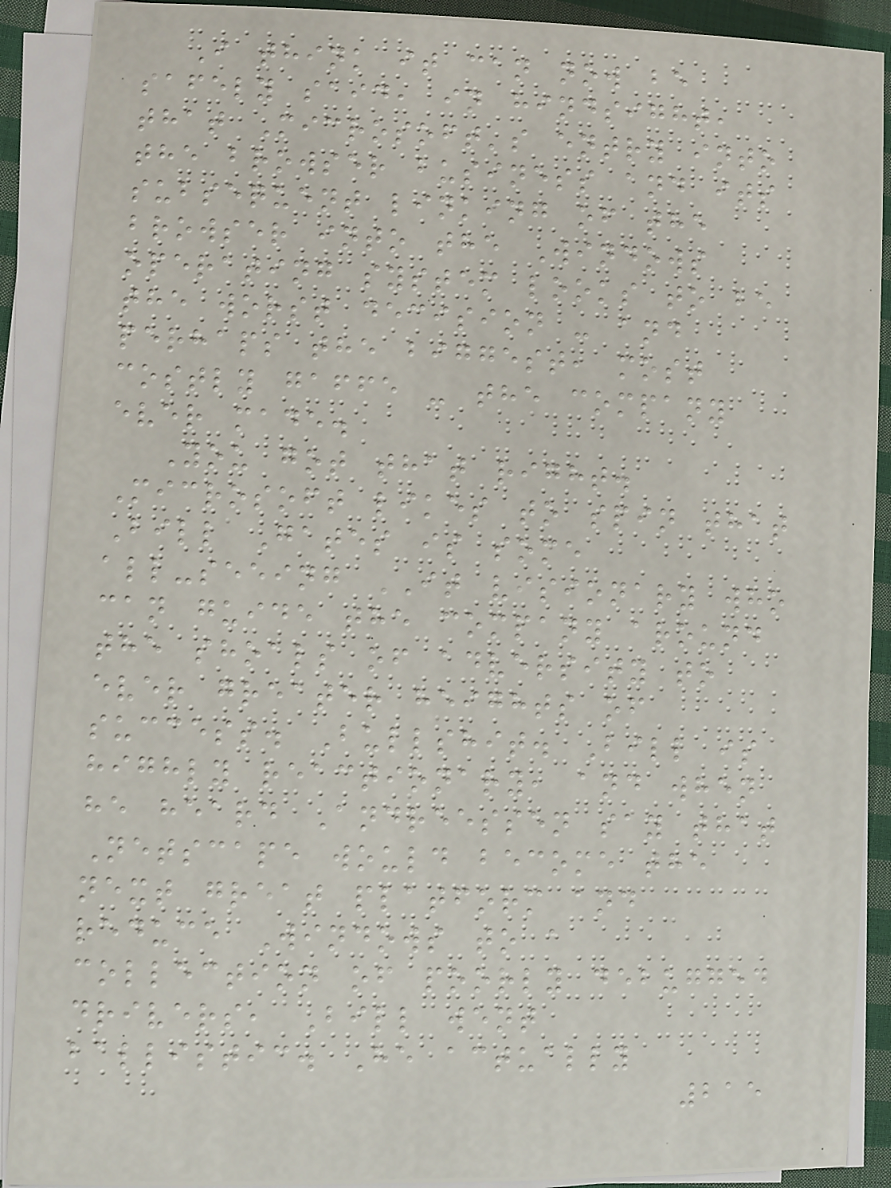I think it can now be
safely said, in hindsight,
that Microsoft's entry into
the browser business and its
subsequent linking of the
browser into the Windows
operating system looks to be
the worst decision - and
perhaps the biggest, most
costly gaffe - the company
ever made.
You got that right.
Microsoft likes to spin that
Bill Gates is some
all-seeing IT visionary who
can guide the company around
the shoals of adversity to
ever greater heights of
success. Bullshit. Bill is
highly reactionary, and when
he heard Andreessen say that
Netscape would become the
next great platform and
reduce Windows to a
collection of poorly debugged
drivers, Bill went
ballistic. He actually
215
